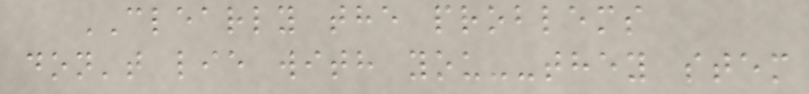CLEARLY the problems
don't lie with you--they stem
